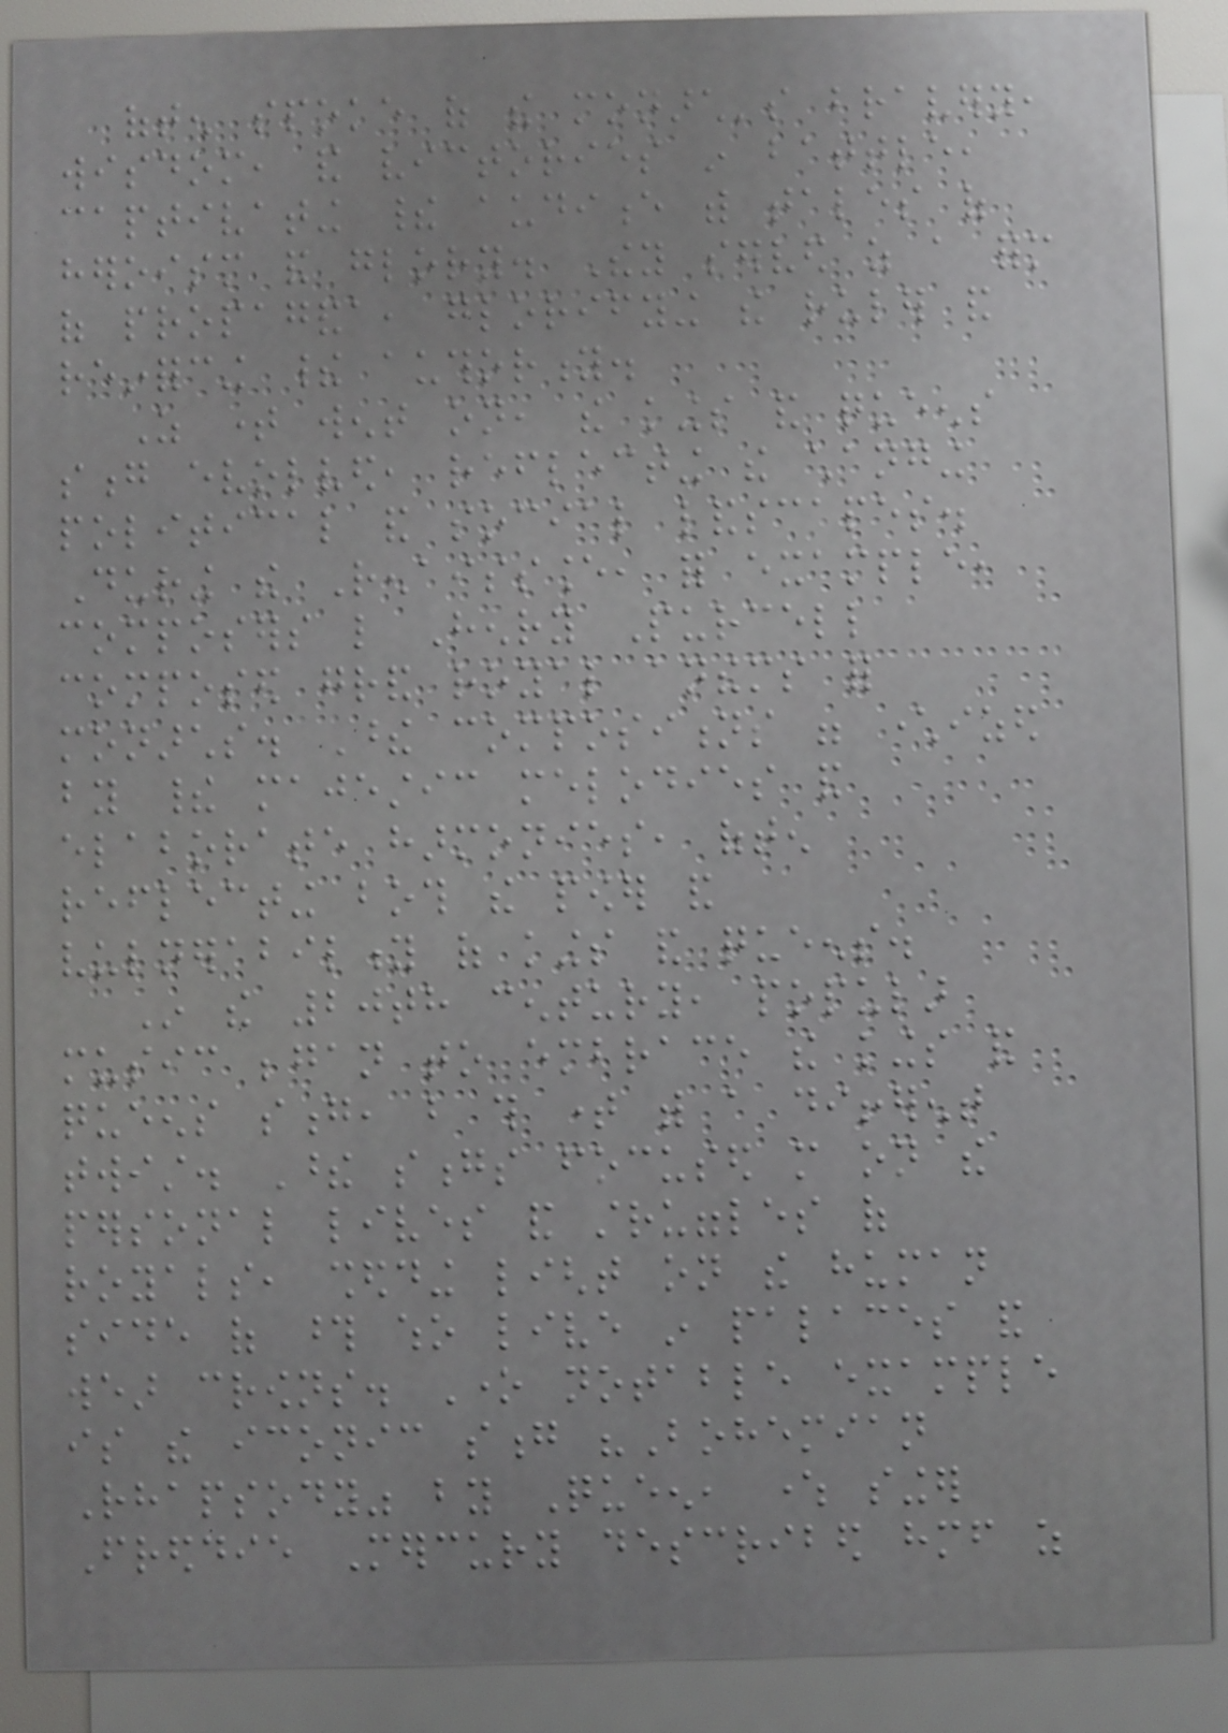often spoke of the monarch's bravery,
wisdom, and victories in battle,
captivating their audience with tales of
heroism and glory. They served as a form
of propaganda, glorifying the ruler and
reinforcing their authority.
As time went on, the kings and queens
song evolved, reflecting the changing
political and social landscapes.
During the Renaissance, for example,
composers like Henry Purcell
composed grand royal anthems for
monarchs. These compositions were characterized
by their majestic melodies and
elaborate harmonies, often
reflecting both the power and
vulnerability of kings and queens.
In the 20th century, popular
music began to embrace the kings and
queens song, but this time with a different
twist. These songs focused more on the
personal lives and struggles of
royals, shedding light on the human
side of those who live in palaces and
wear crowns. One notable example
is the iconic song "Bohemian
Rhapsody" by Queen, where singer
Freddie Mercury described himself as
